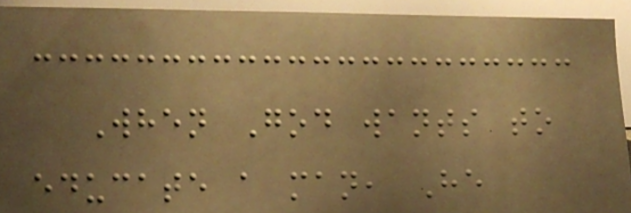When God wants to
educate a man, He
